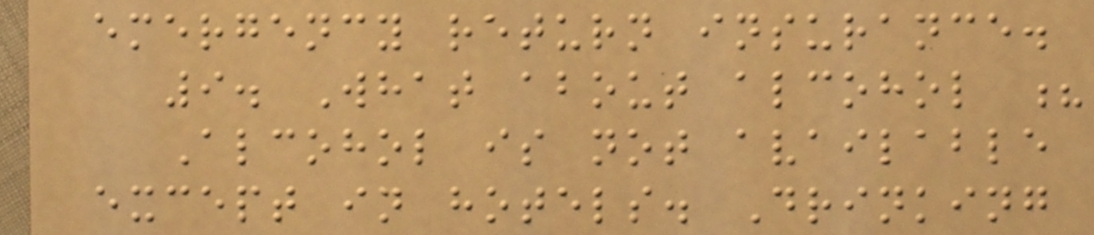emergency return insurance.
9. What about alcohol ?
Alcohol is not available
except in hotels. Drinking
